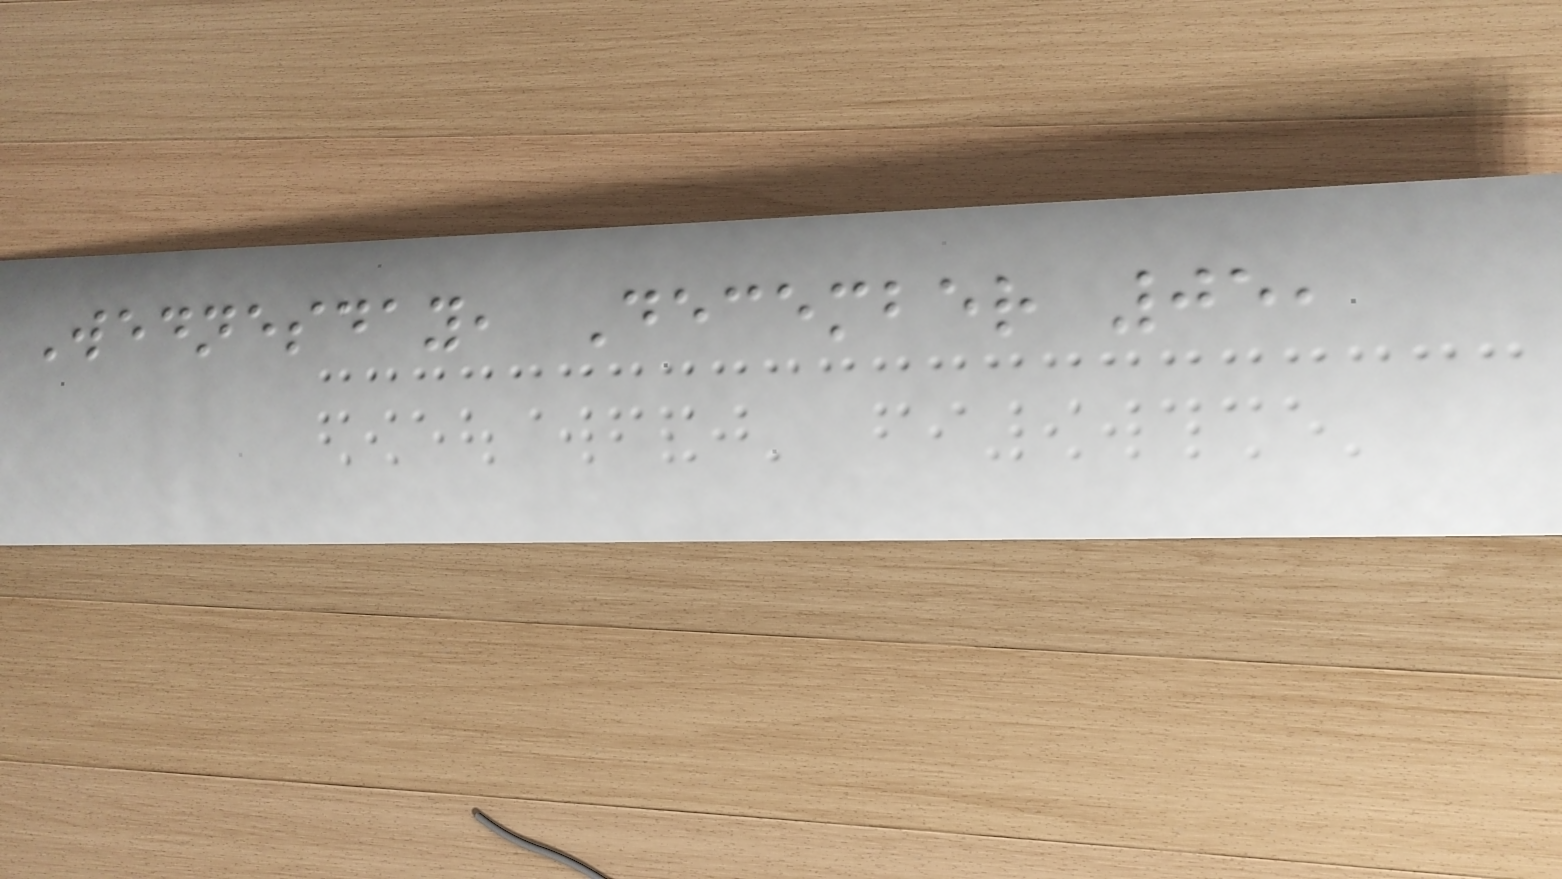Wednesday, December 05,
